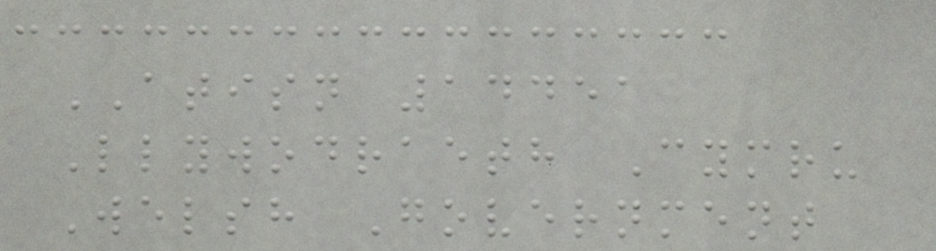ATISN 14451
Llywodraeth Cymru
Welsh Government
